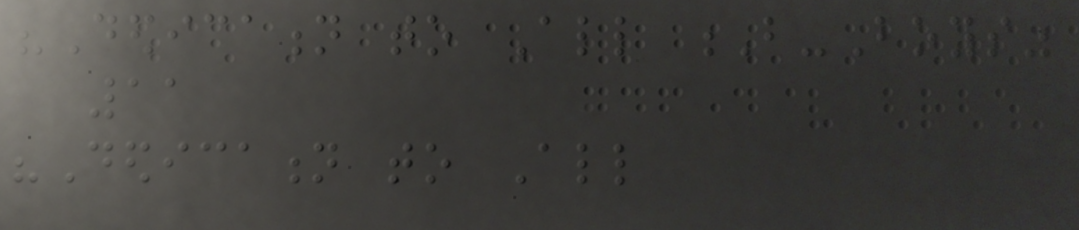"Dedication to All B-Boys"
11
"Dedication to All
